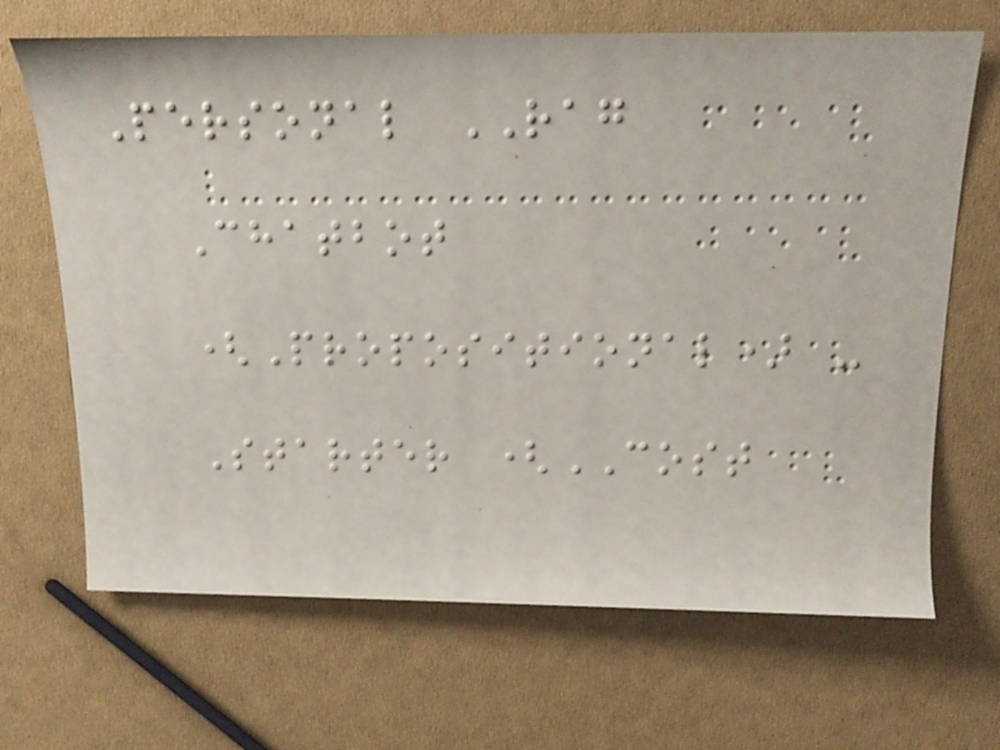Personal RAG
Chatbot
(Propositional) -
Starter (COST
